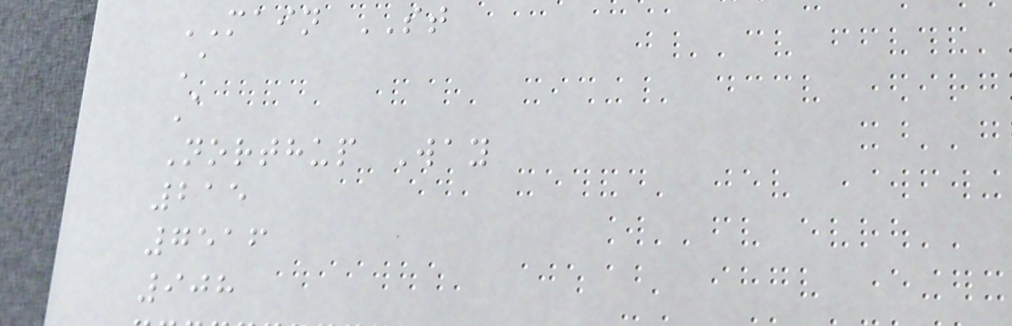MAIN ST
A
A
Northup Way
215
7516
908
